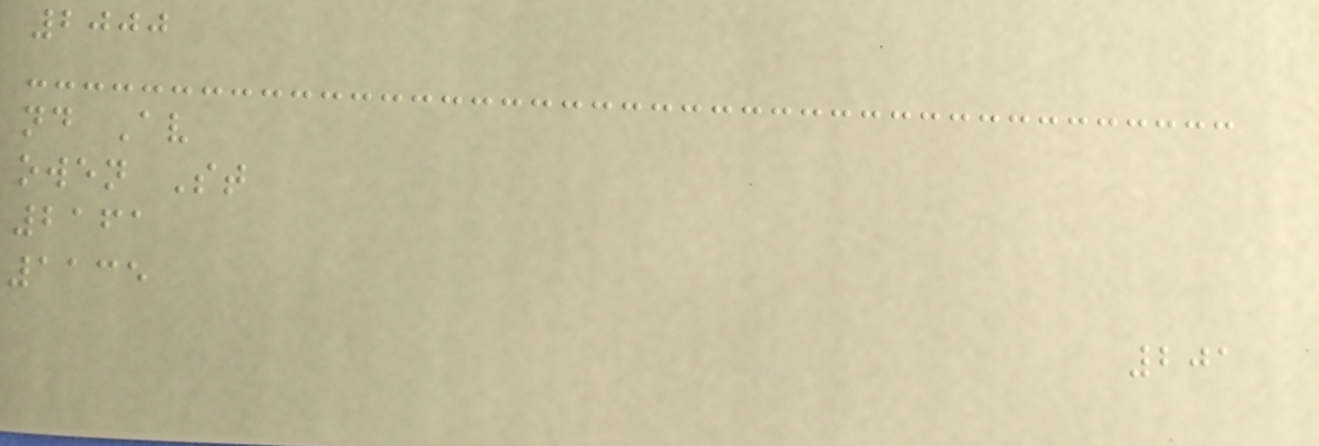2000
nd Av
owen St
2161
1135
201
